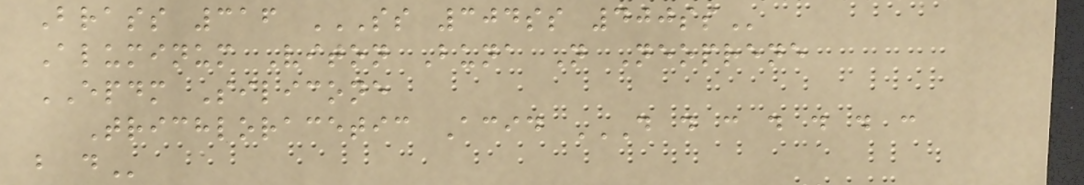Brass 316 SS 304SS 400SS
Aluminum Viton Buna N Neoprene
EPDM Silicone
Trichloracetic Acid D D C D D D C
B D
